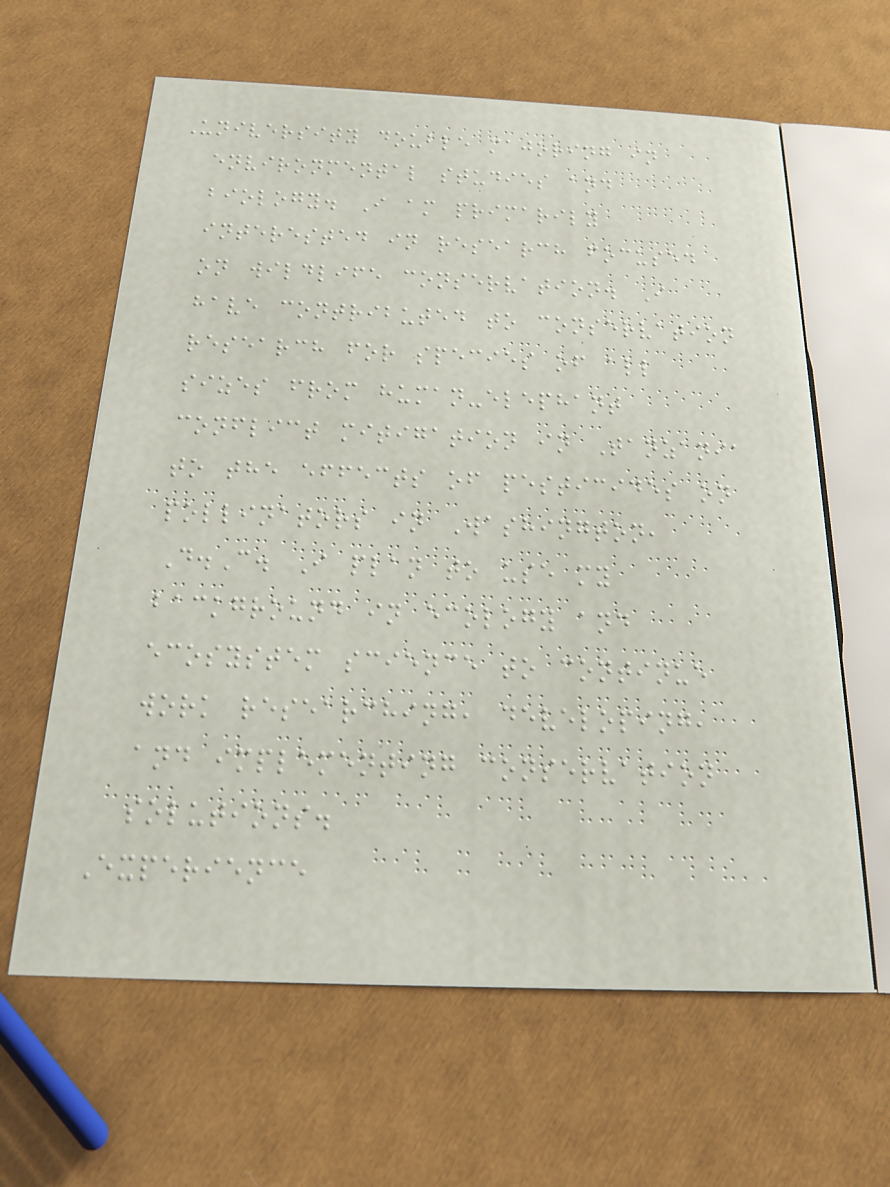University double majoring in
environmental studies and
biology. I am primarily
interested in research focused
on wildlife conservation. I
have contributed to conservation
research for species of all
sizes from human-elephant
conflict mitigation in Tanzania
to the effects of pesticides on
pollinators in Washington,
D.C. I plan to use my
background in ecology and
ecosystem science to continue
work researching, developing,
and implementing conservation
solutions.
Experience
